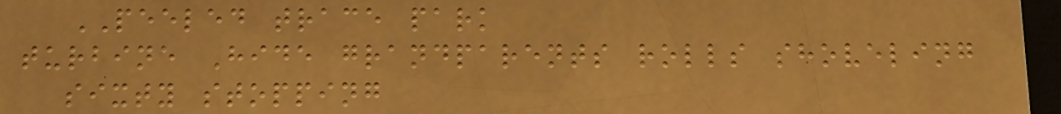PEELED trace park
turbine Hide grandparents rolls shoveling
sixty stopping
